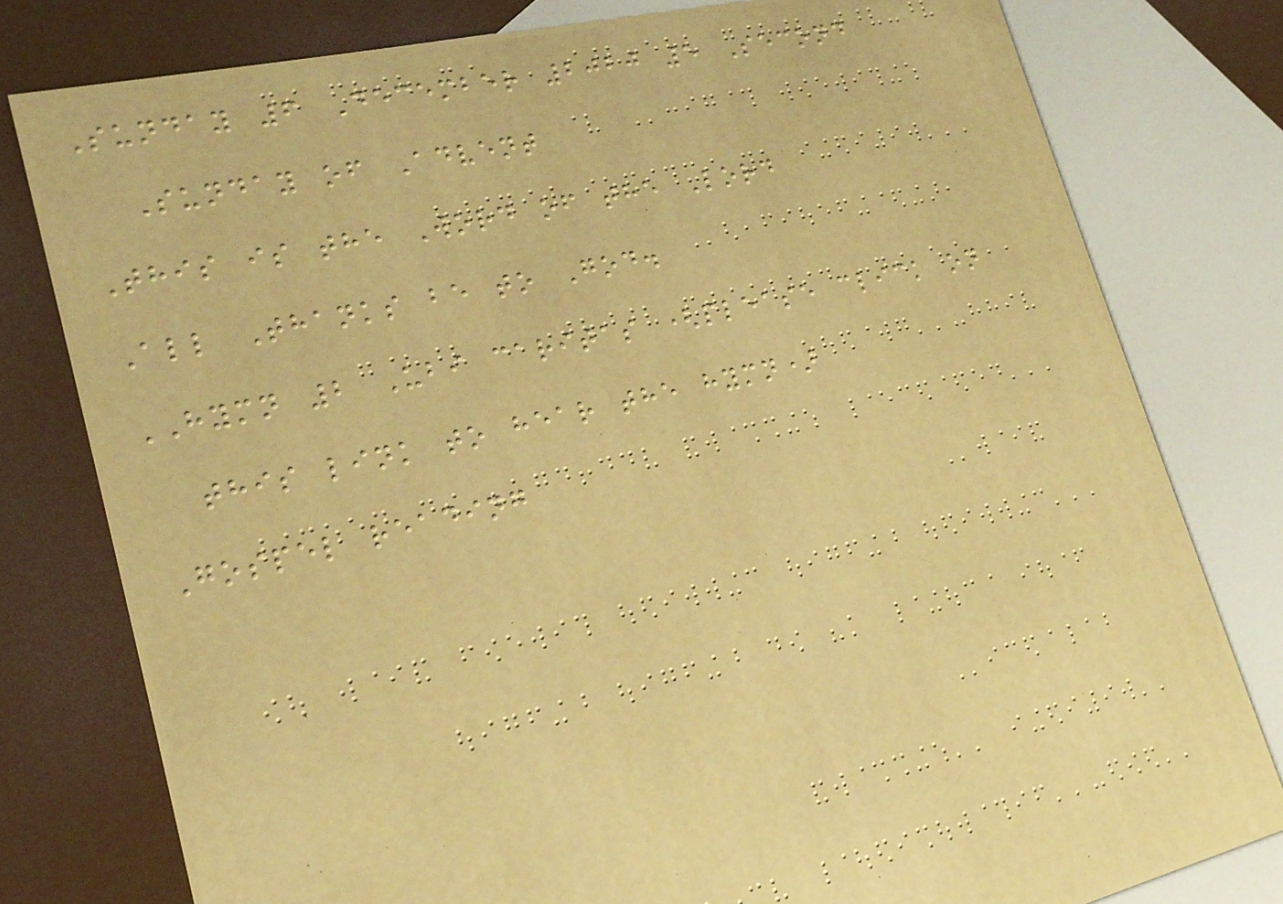Sunday 6 December 2020 5 Second
Sunday of Advent
This is the Word of the Lord
All Thanks be to God.
HYMN 2 Ubi caritas (please click on
this link to hear the hymn)
Gospel reading
